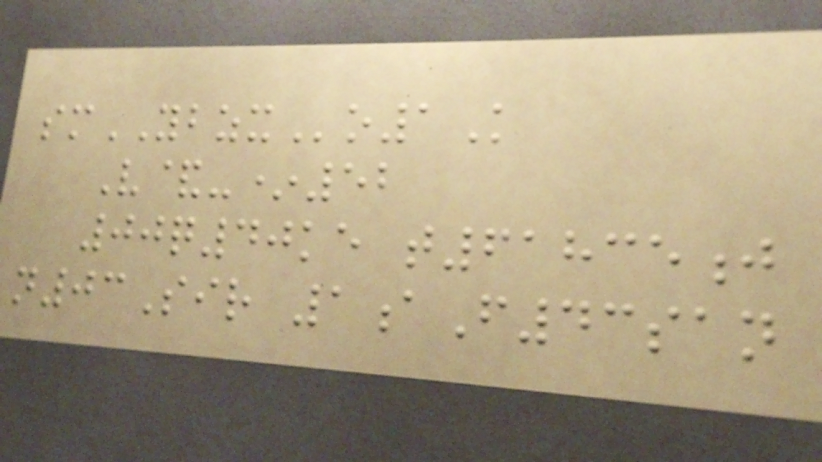smYBZXo1K
V&-*52
00q40ke t61835j
n03Sir 1aF43san
